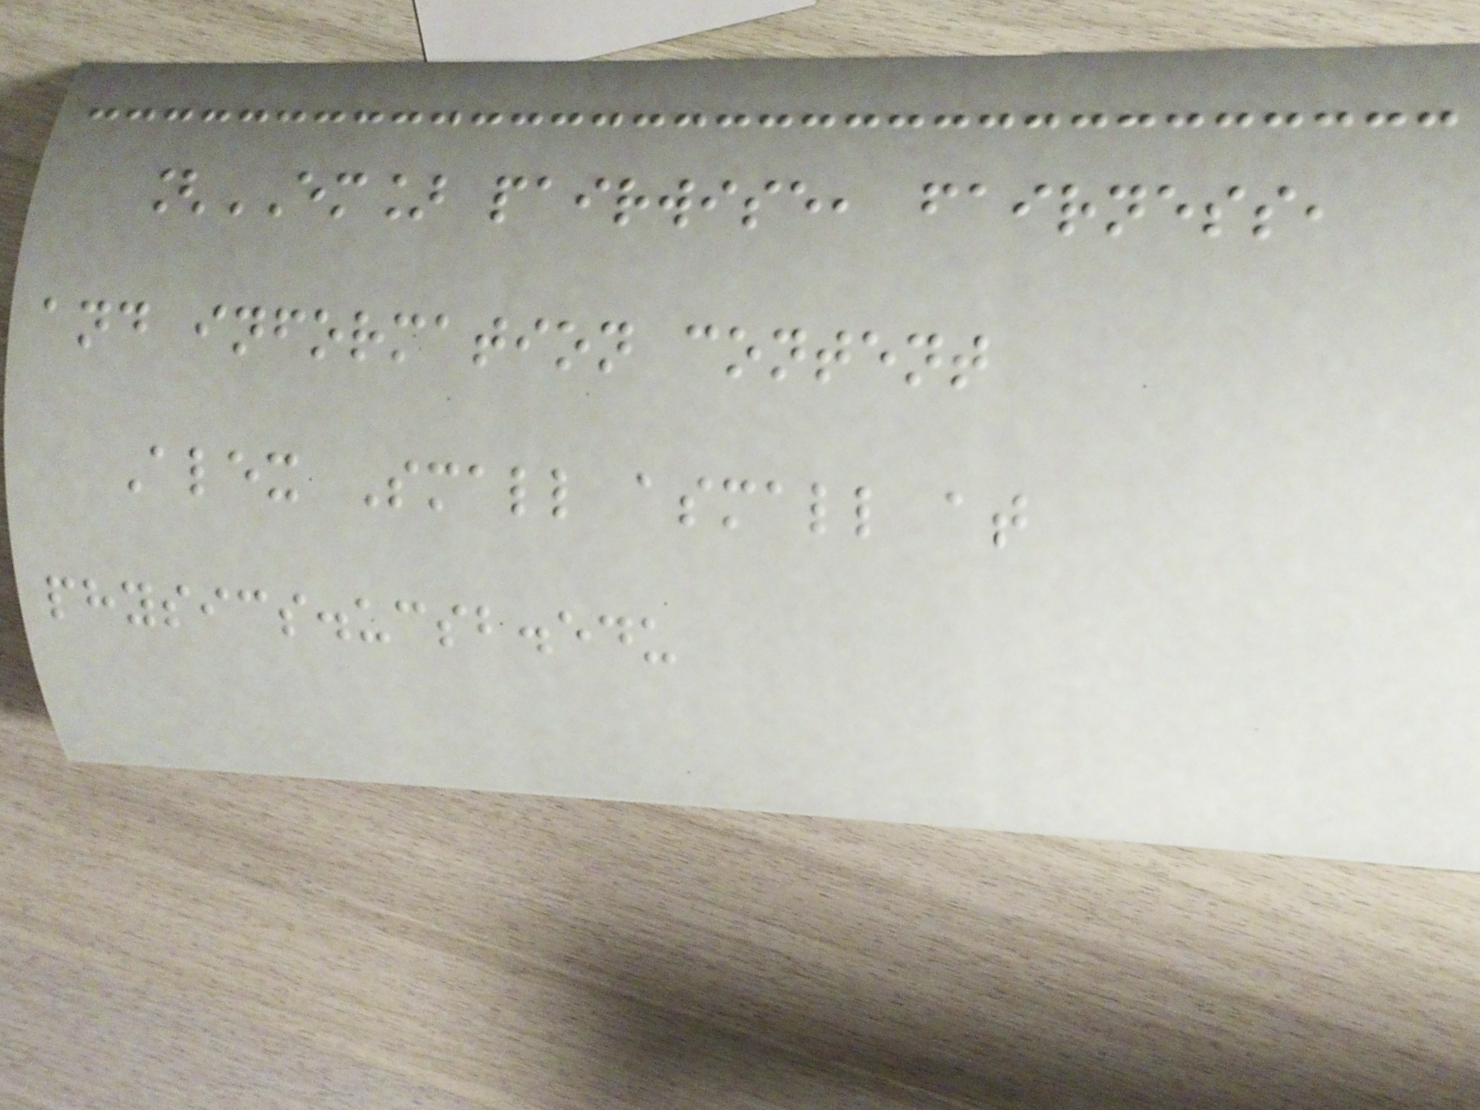[EM] pairwise, fairness,
and information content
Alex Small asmall at
physics.ucsb.edu
